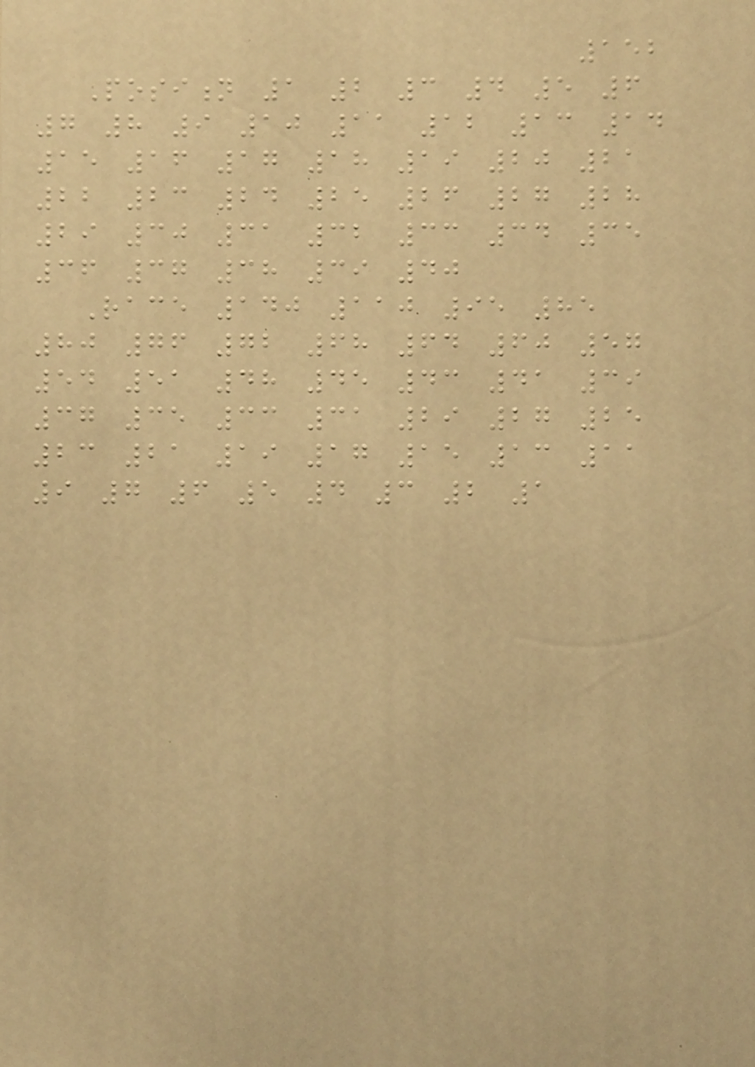152
Position 1 2 3 4 5 6
7 8 9 10 11 12 13 14
15 16 17 18 19 20 21
22 23 24 25 26 27 28
29 30 31 32 33 34 35
36 37 38 39 40
Race 140 110 95 85
80 76 72 68 64 60 57
54 51 48 45 43 41 39
37 35 33 31 29 27 25
23 21 19 17 15 13 11
9 7 6 5 4 3 2 1
